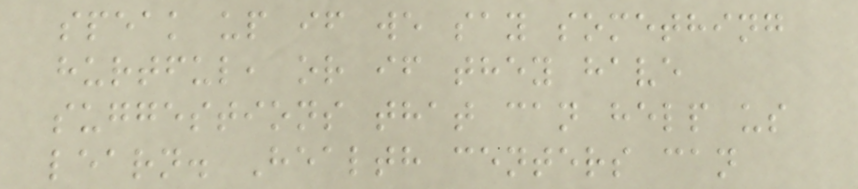speak up if we say something
hurtful, or if they have
suggestions that can help us
learn. Health centers can
